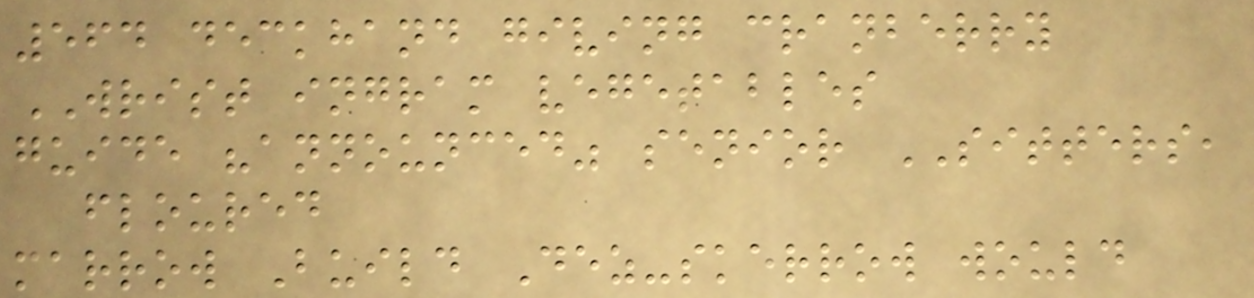564 deckhand giving cranberry
WRIST ingram vegetables
guide "announced" senior SITTERS,
floured
marrow Build Dez-skerrow would
